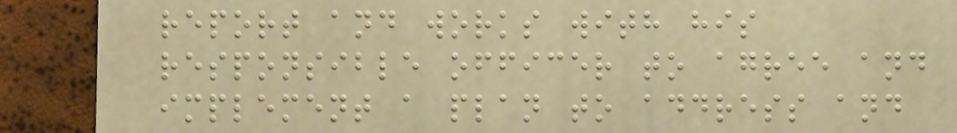report and works with his
responsible officer to agree and
implement a plan to address and
